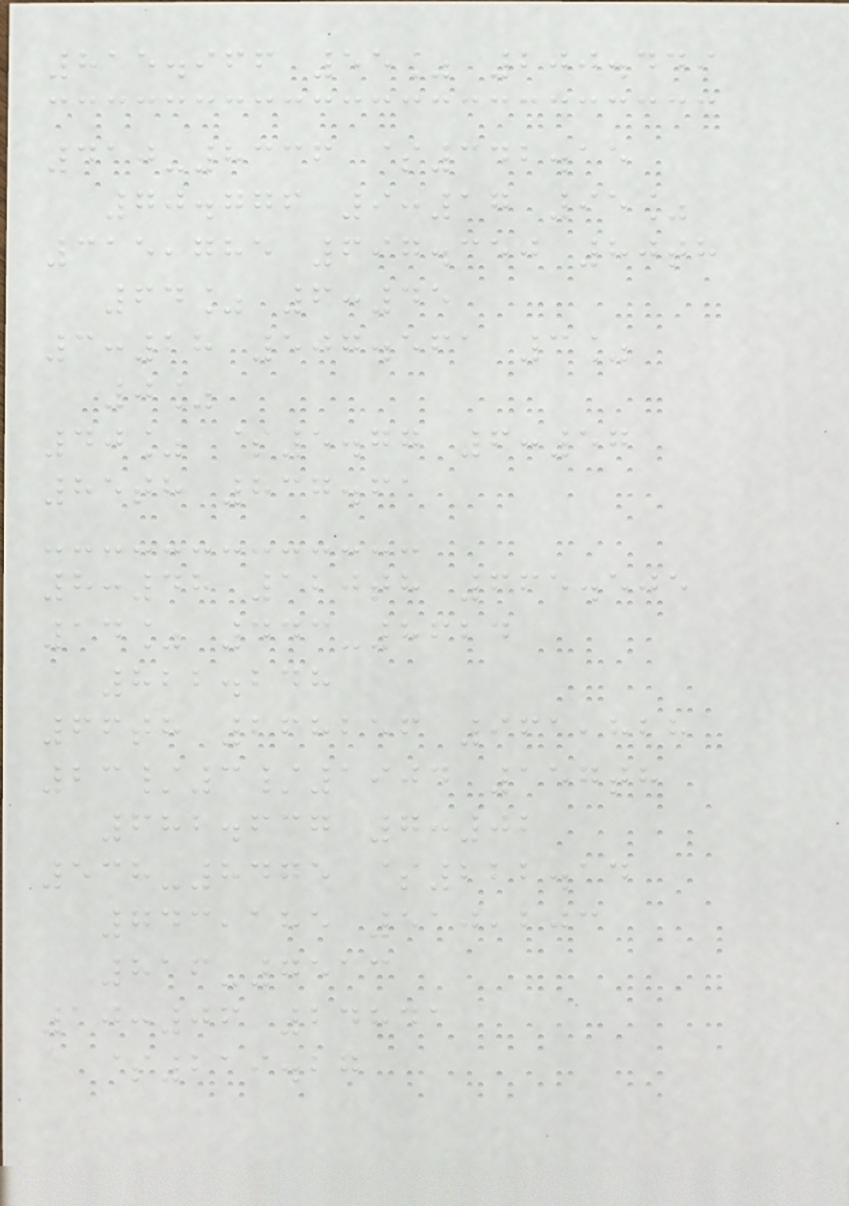815.966 55% 200.449
410-8336 $342.15
70.776 9:17 95%
315,785 697.350 80th
64% 6:45
3:28 507.561 3%
0%
40% $5.77 6:57
85th 837.61
8:48 120th 665.505
14% 443-8624
822.248
66th 268256 961,828
23/3/1904 157th
682.637 7:02
538-8475 $222.14
743,185 510,203
816-7513
10:06 24841
$219.27
